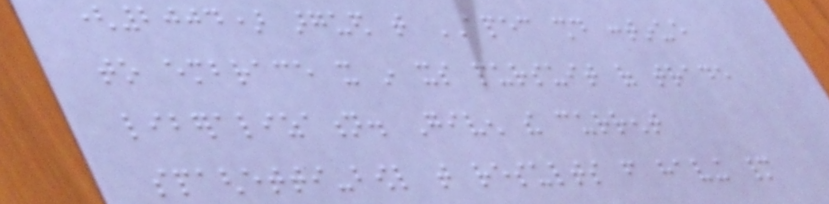(2004) argued that APEC should continue
to embrace it in its pursuit of trade
liberalization. Given the current
spaghetti-bowl that results from having many
